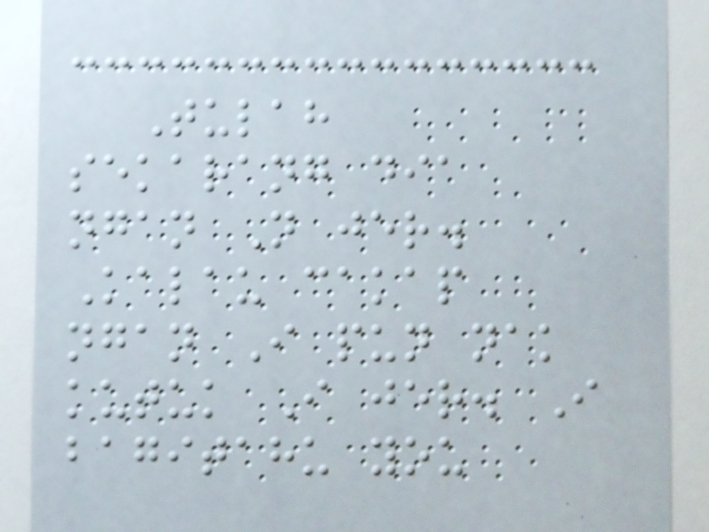Tulah
sekarang dia
ngan N jer.
Kalau cakap
ngan I pun nak
kutuk I jer. I
bagitahu you
